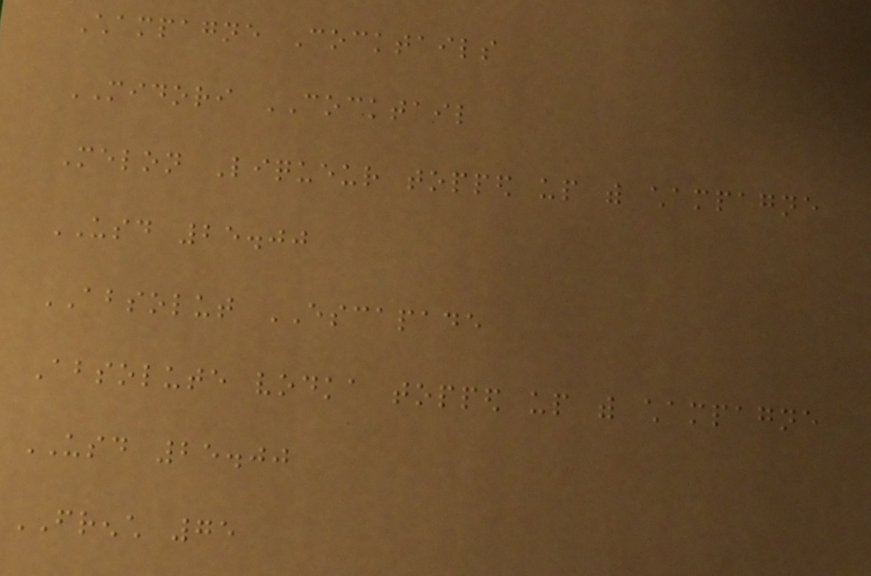Champagne Cocktails
MIDORI COCKTAIL
Melon Liqueur topped up with champagne
USD 25.00
ABSOLUT ESCAPADE
Absolute vodka topped up with champagne
USD 25.00
FRENCH 75
